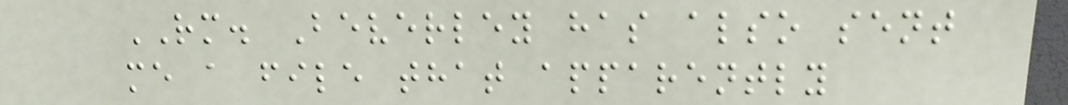RM. Beverley has also sent
me a file that apparently
